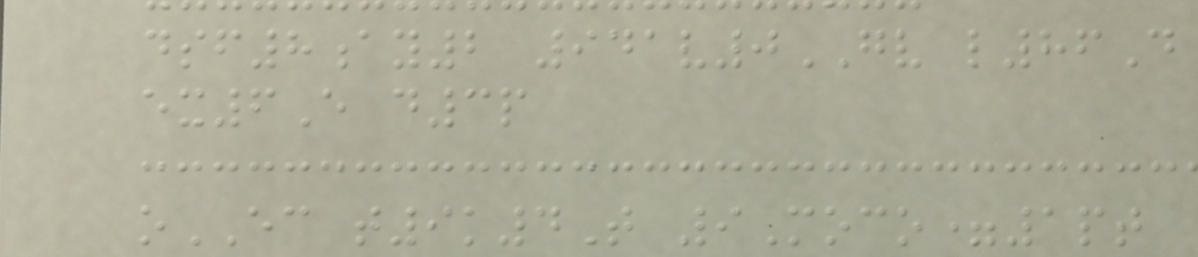dsf8ay2 941v0GV l86D
ex6E d3p
oEC t9k4T 9Moco=1pt
